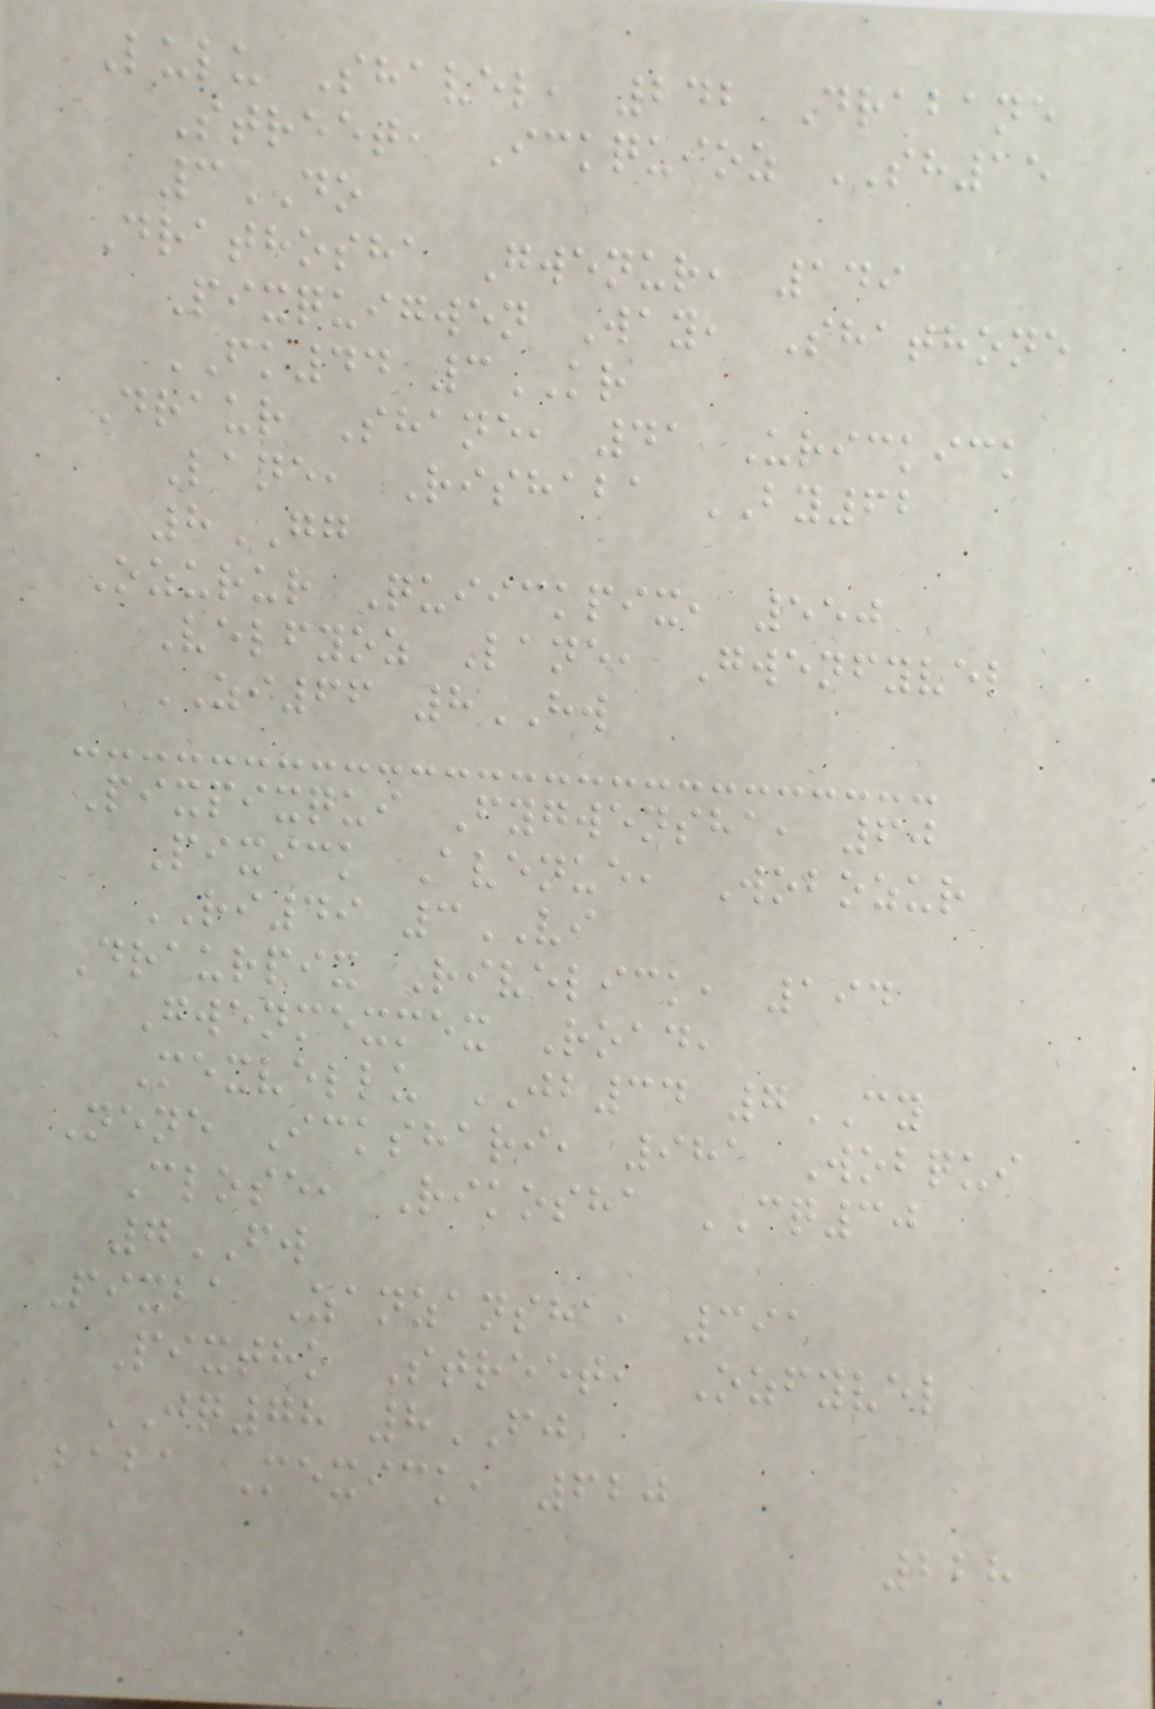Lulu Shavel, 242 Drabane
Street, Ickquioz SH15
3DO
Drathosha Gwenur, 149
Pixquigwen Way, Shathone
FK44 3KR
Draur Shane, 41 Urickick
Lane, Rishaba BY62
8GG
Ozurur Quiickpix, 550
Velfyoz Lane, Gwenfyvel
ZI66 8HW
Pixpixqui Fygwensha, 60
Pixick Avenue, Wobozur
RI49 3VI
Draurpix Rivelick, 194
Gwenmexmex Road,
Mexvellu JB34 7CY
Nene Ickshari, 981 Wobqui
Close, Rikosha CQ30
7FW
Pixba Zanzansha, 391
Pixtho Street, Ozfyvel
JQ78 8FJ
Baba Mexick, 620
228
